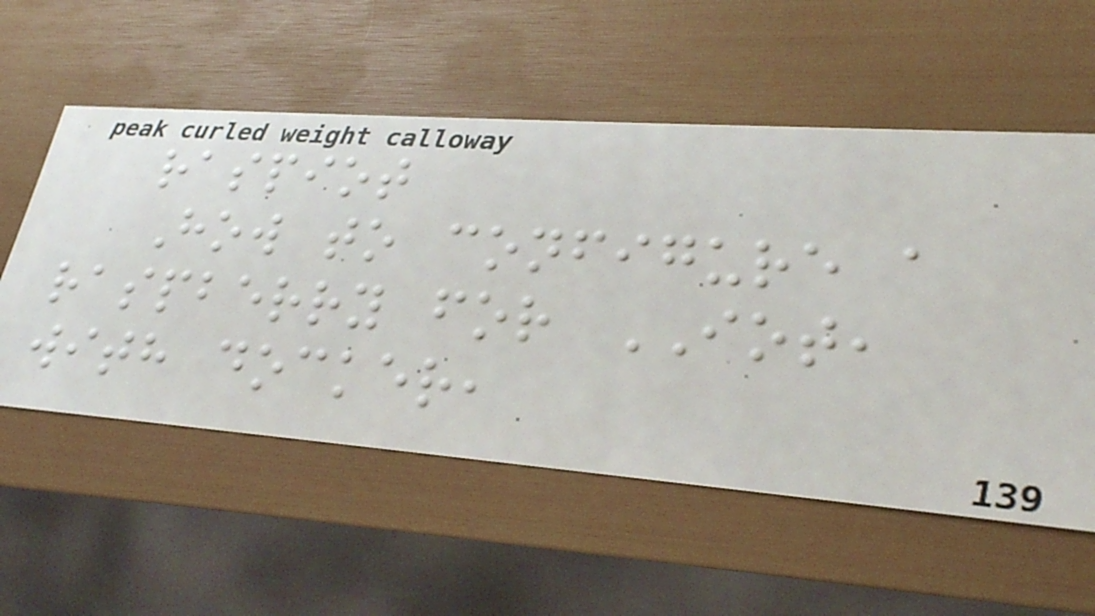raspiot
How to configure a
raspberry for IOT,
with docker,
